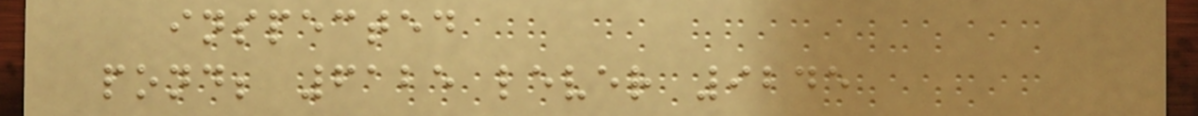inspected
pond; 6125 lever 9245
